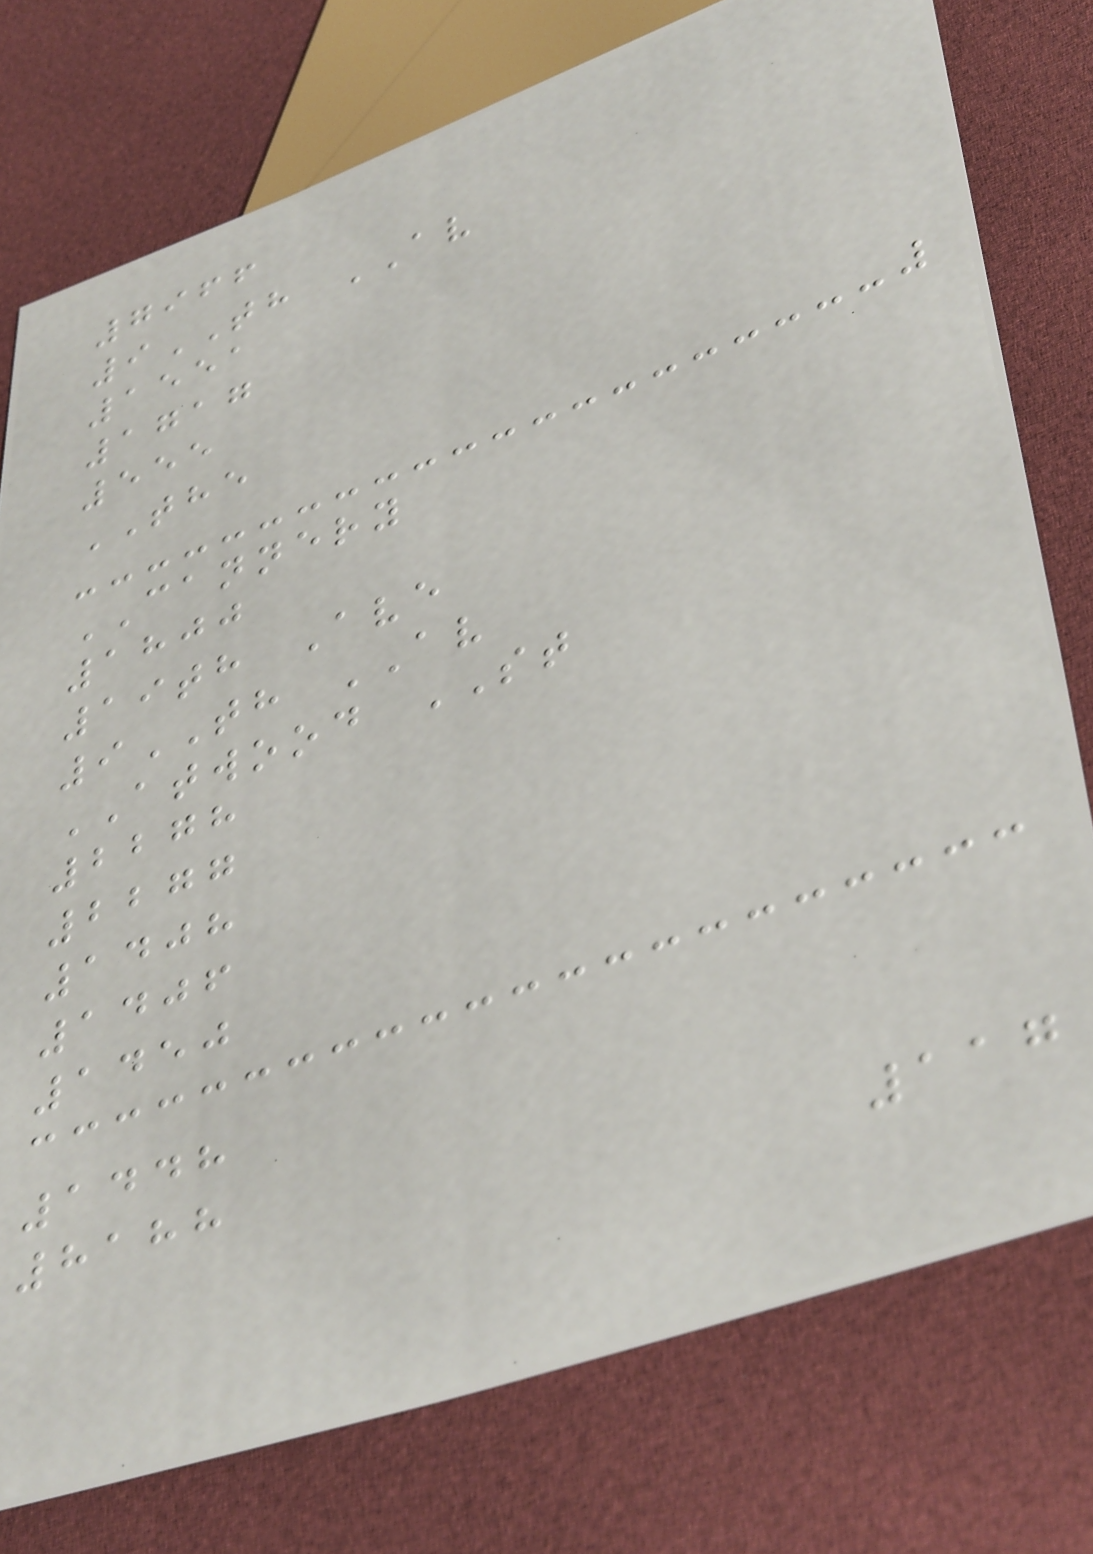7966
9TH AV
1551
1717
555
THE
CANNERY
1800
19th Ave
9TH AV
ATWOOD ST
2278
2277
1408
1406
1450
1448
8188
117
